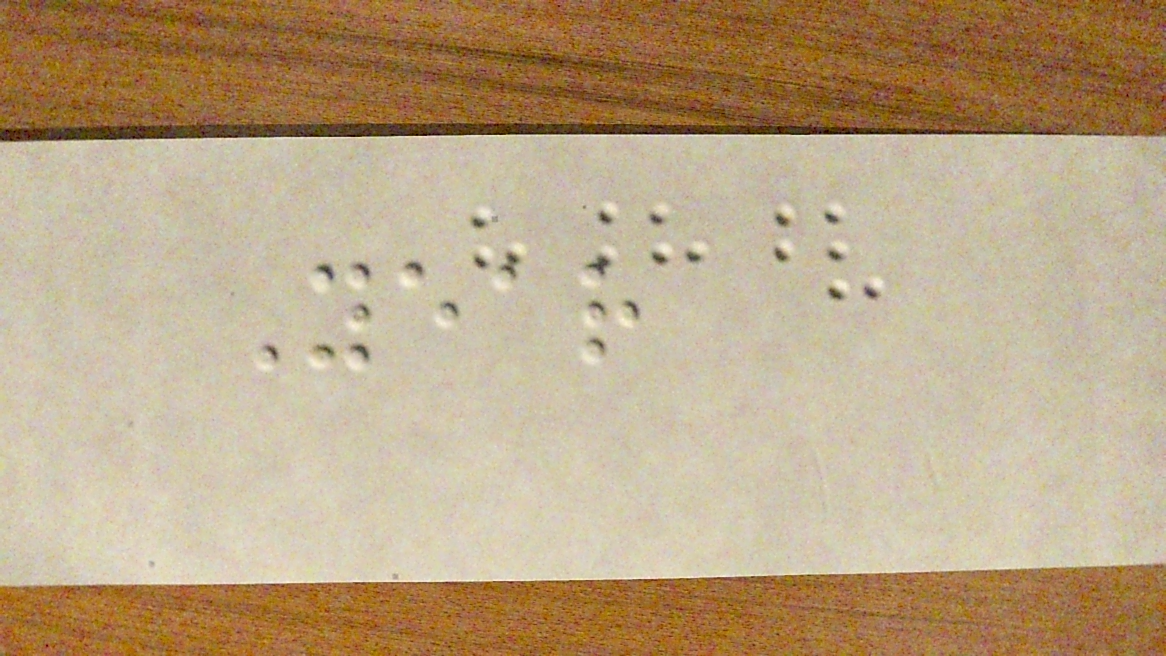Year
